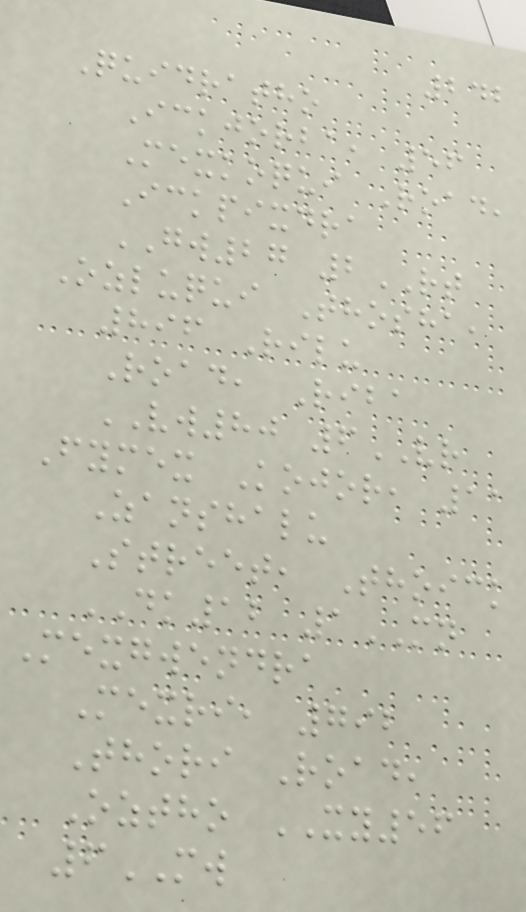242
Quidratho
Ickjorba, 56
Mexkoqui Road,
Ickpixdra
GW27 2RT
Ozluqui Thosha,
896 Rilu
Road, Riba
VW80 6VR
Fymex Kojor, 11
Zanshalu
Street, Thoick
DK12 1MN
Mexgwendra
Mexri, 792
Thori Road,
Oztho XY56
6MW
